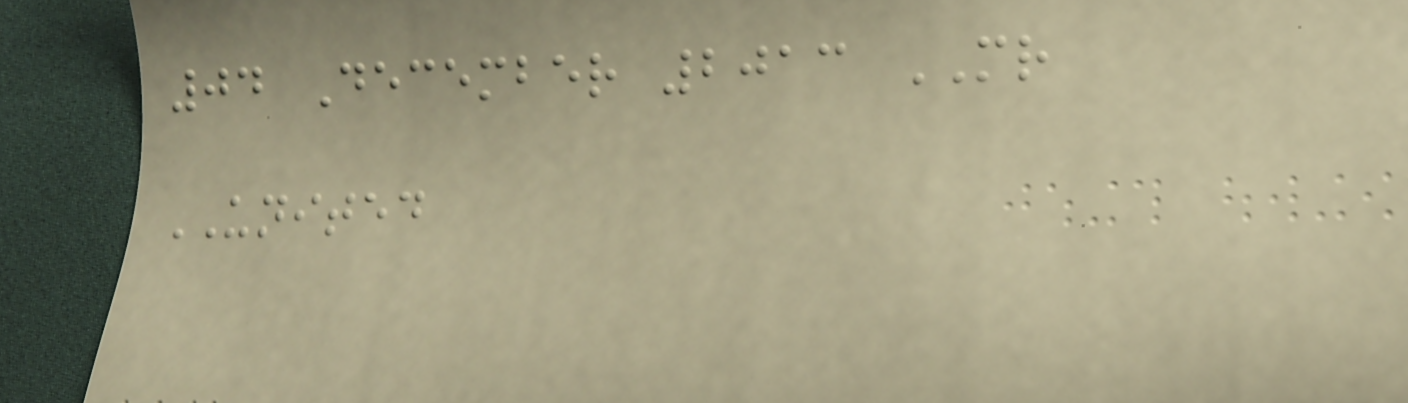04 December 2013 MR
UNITED
